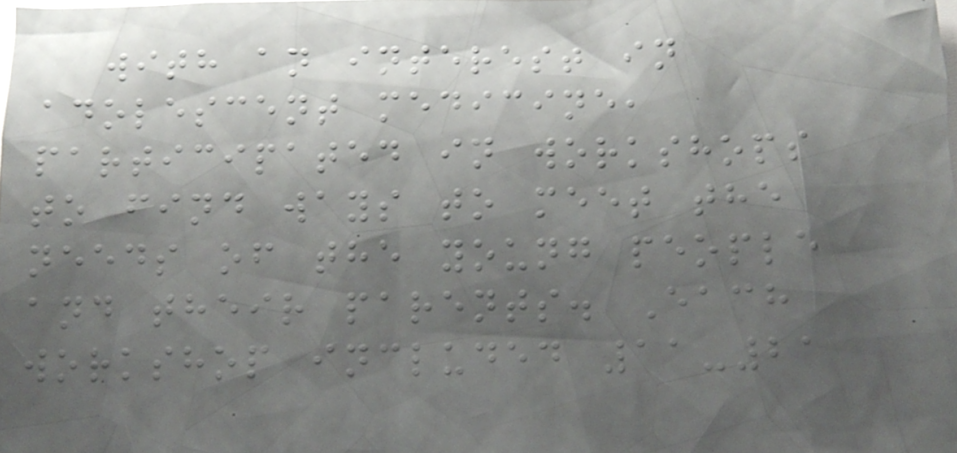with an interest in
adolescent medicine,
participated in workshops
to find ways to meet the
needs of the young people
and their parents. Each
workshop included 11-21
